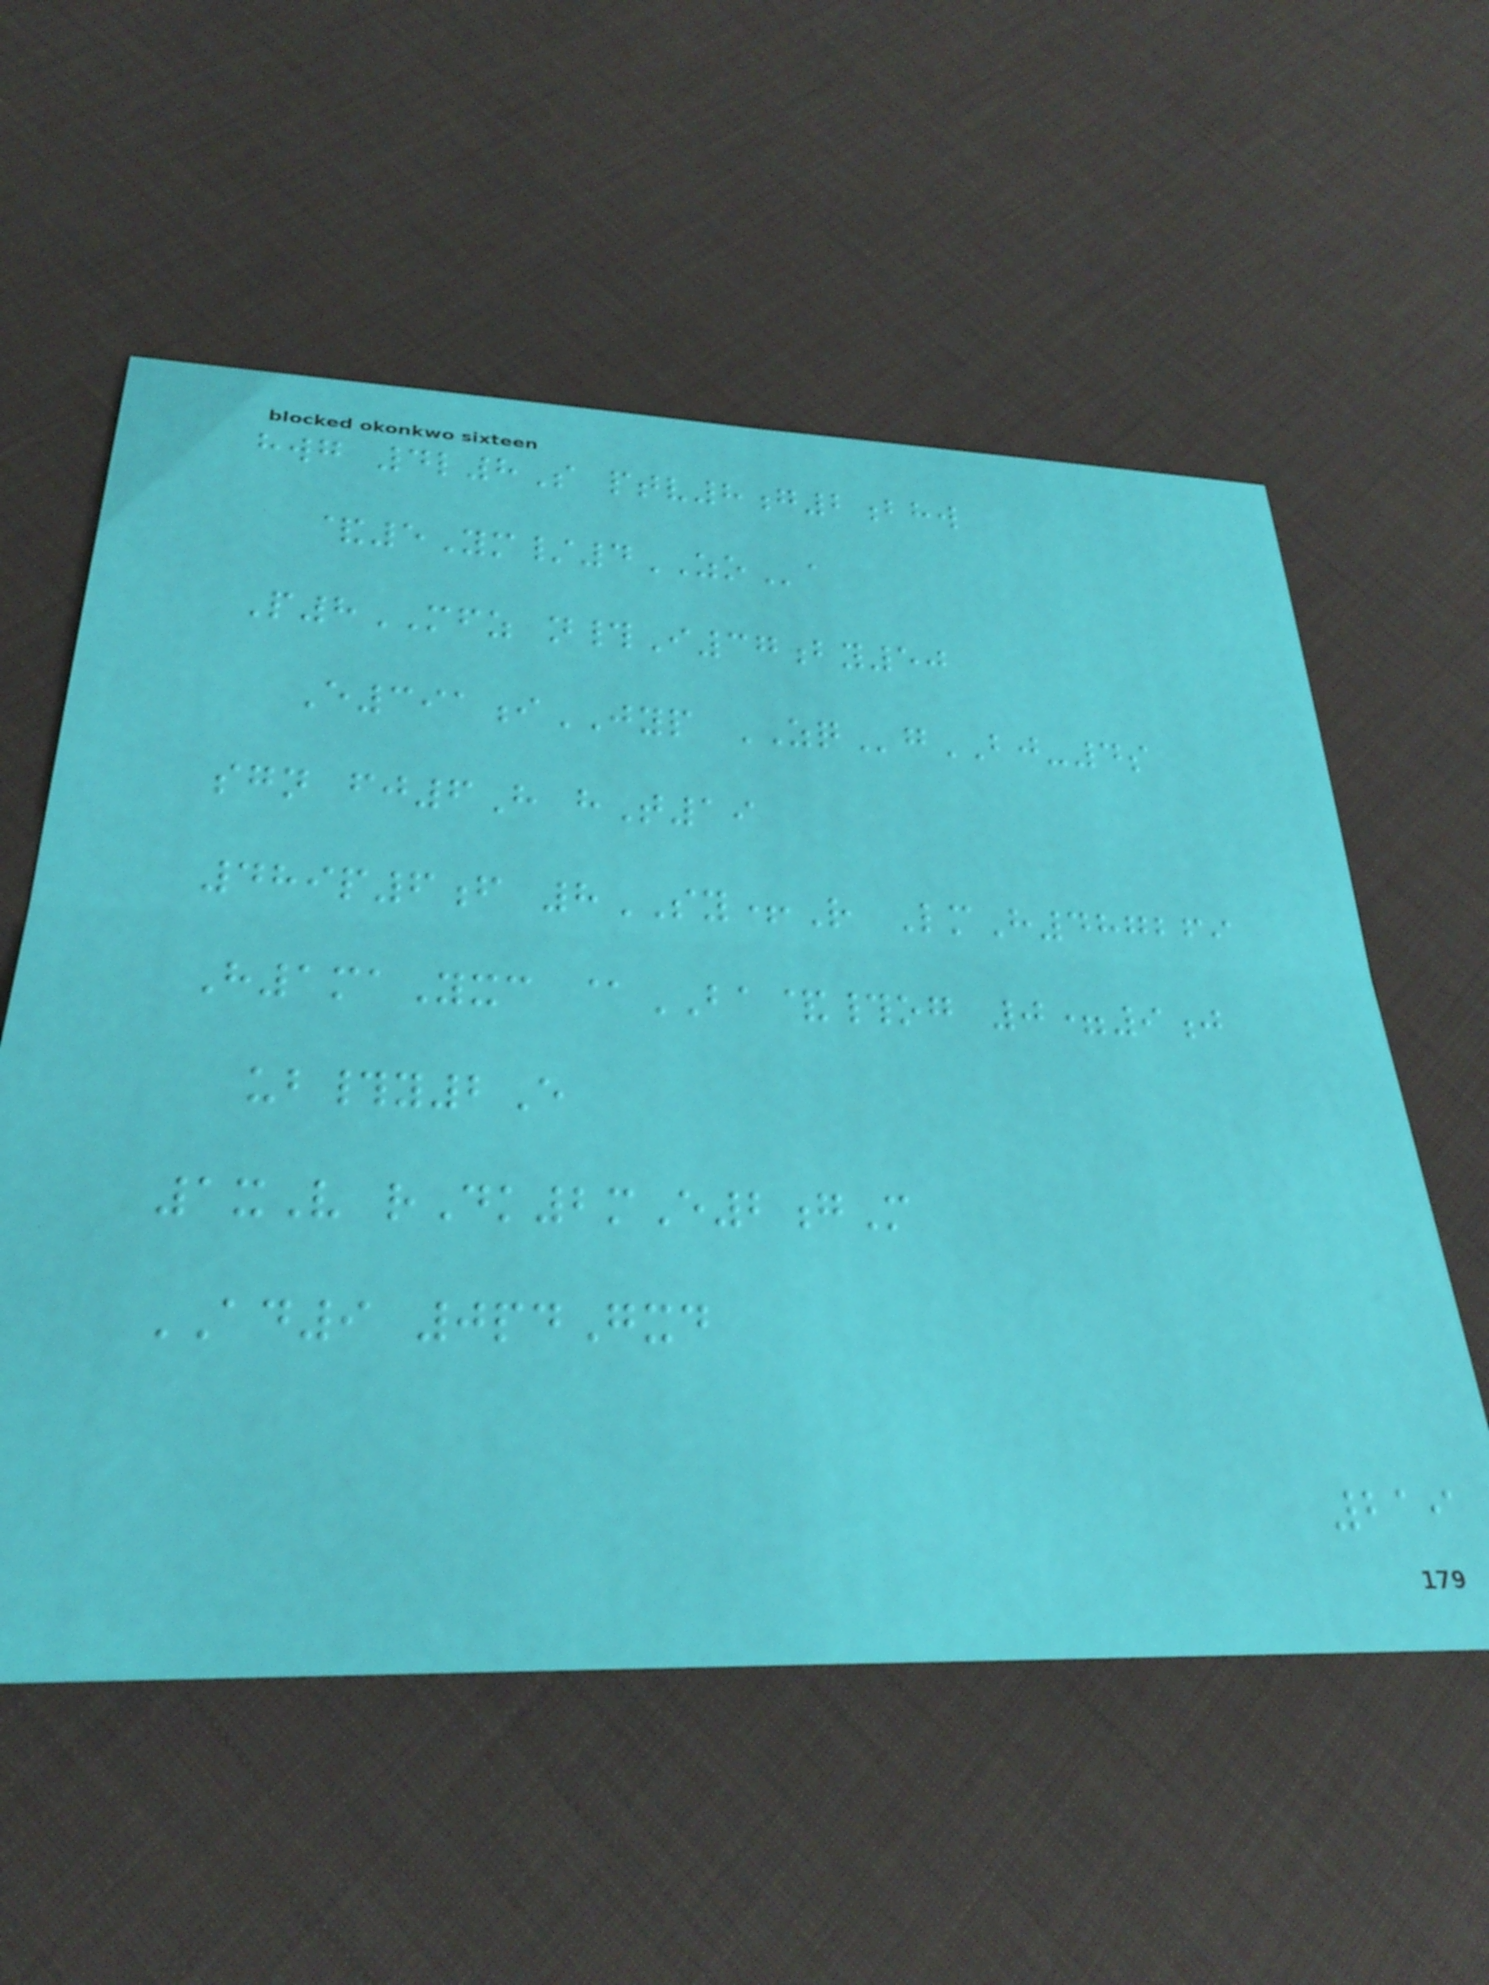hwg 4l8S ptv8g2bhw
&5Ym/4ZOa
P8MFZ n#I37by50
E391iJYP ZQgBJ-4s
sgn fj6H hT19
489p6f 8SY+R LmH487269
H1maYxc @BA&#og 0=9j
ub#y2E
1xV rDk2mE2gM
AD9 0pdGxd
219
